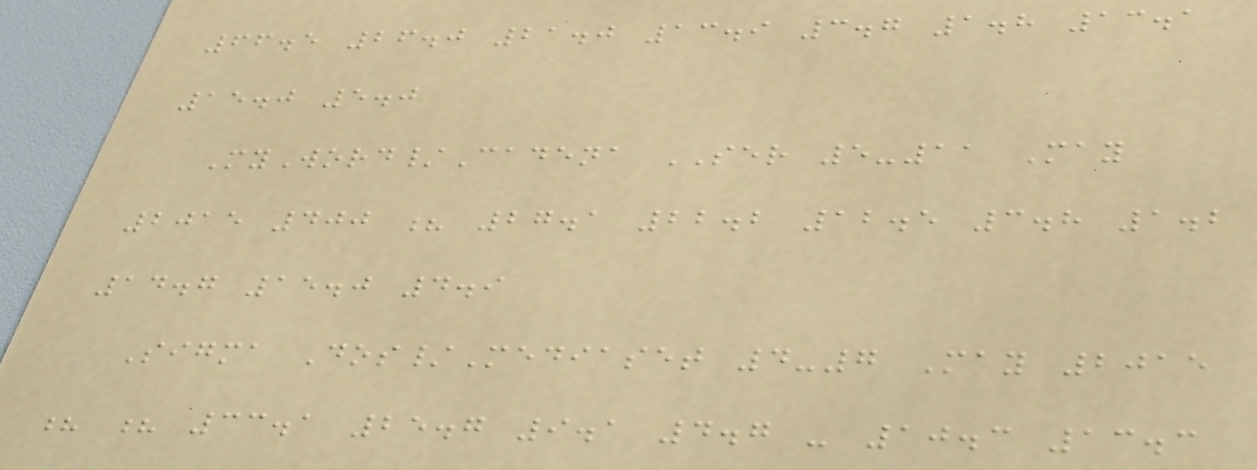66.5 26.0 21.0 13.9 3.7 1.8 13.1
15.0 5.0
MyWord/Cadena SER 5-11 May
2015 400 ? 27.1 22.2 12.5 3.8 1.2
14.7 15.0 4.9
Sigma Dos/Mediaset 4-7 May 2015
? ? 33.1 25.7 9.1 4.7 - 10.3 13.3
